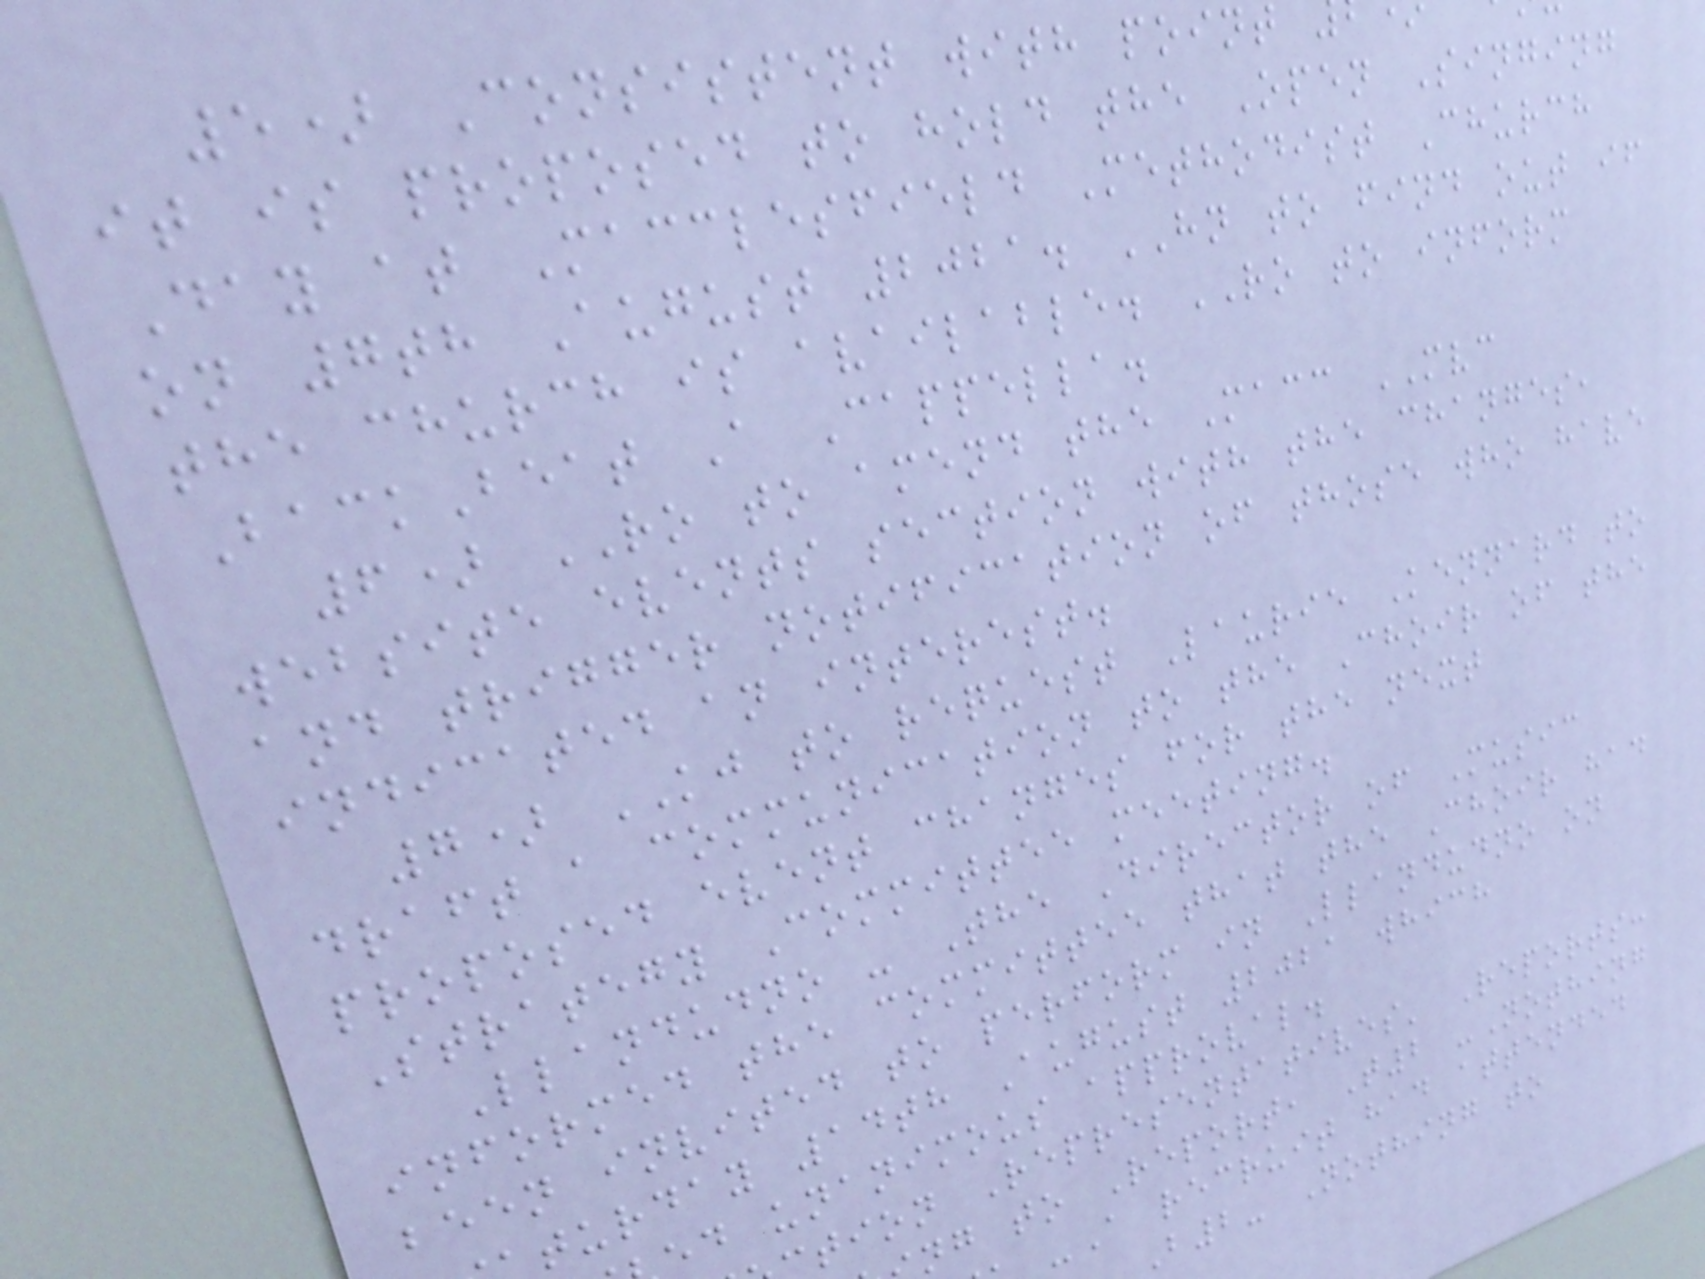5) Consistent with point
it is proposed to hold the Open Singing
Day at Macclesfield Methodist Church
on 7th August 2021. HN to find out if
the church is available. RO to inform
BackBeat A Cappella.
6) RO to amend the Macc MVC
website events section with the changes,
and trigger notification of those who have
indicated an interest.
7) KJ to request Laurie Kennard to
draft a communication to the Choir of the
proposed event changes for the next
Strategy Committee meeting.
Llandudno - The Director of Music
informed the committee that the Choir had
been invited to perform in Llandudno on
turday 14th August 2021 which
ed unanimous approval.
tion Representatives' Reports:
ng to Report, T2 -Nothing
-A recruit had attended
B2- Nothing to
